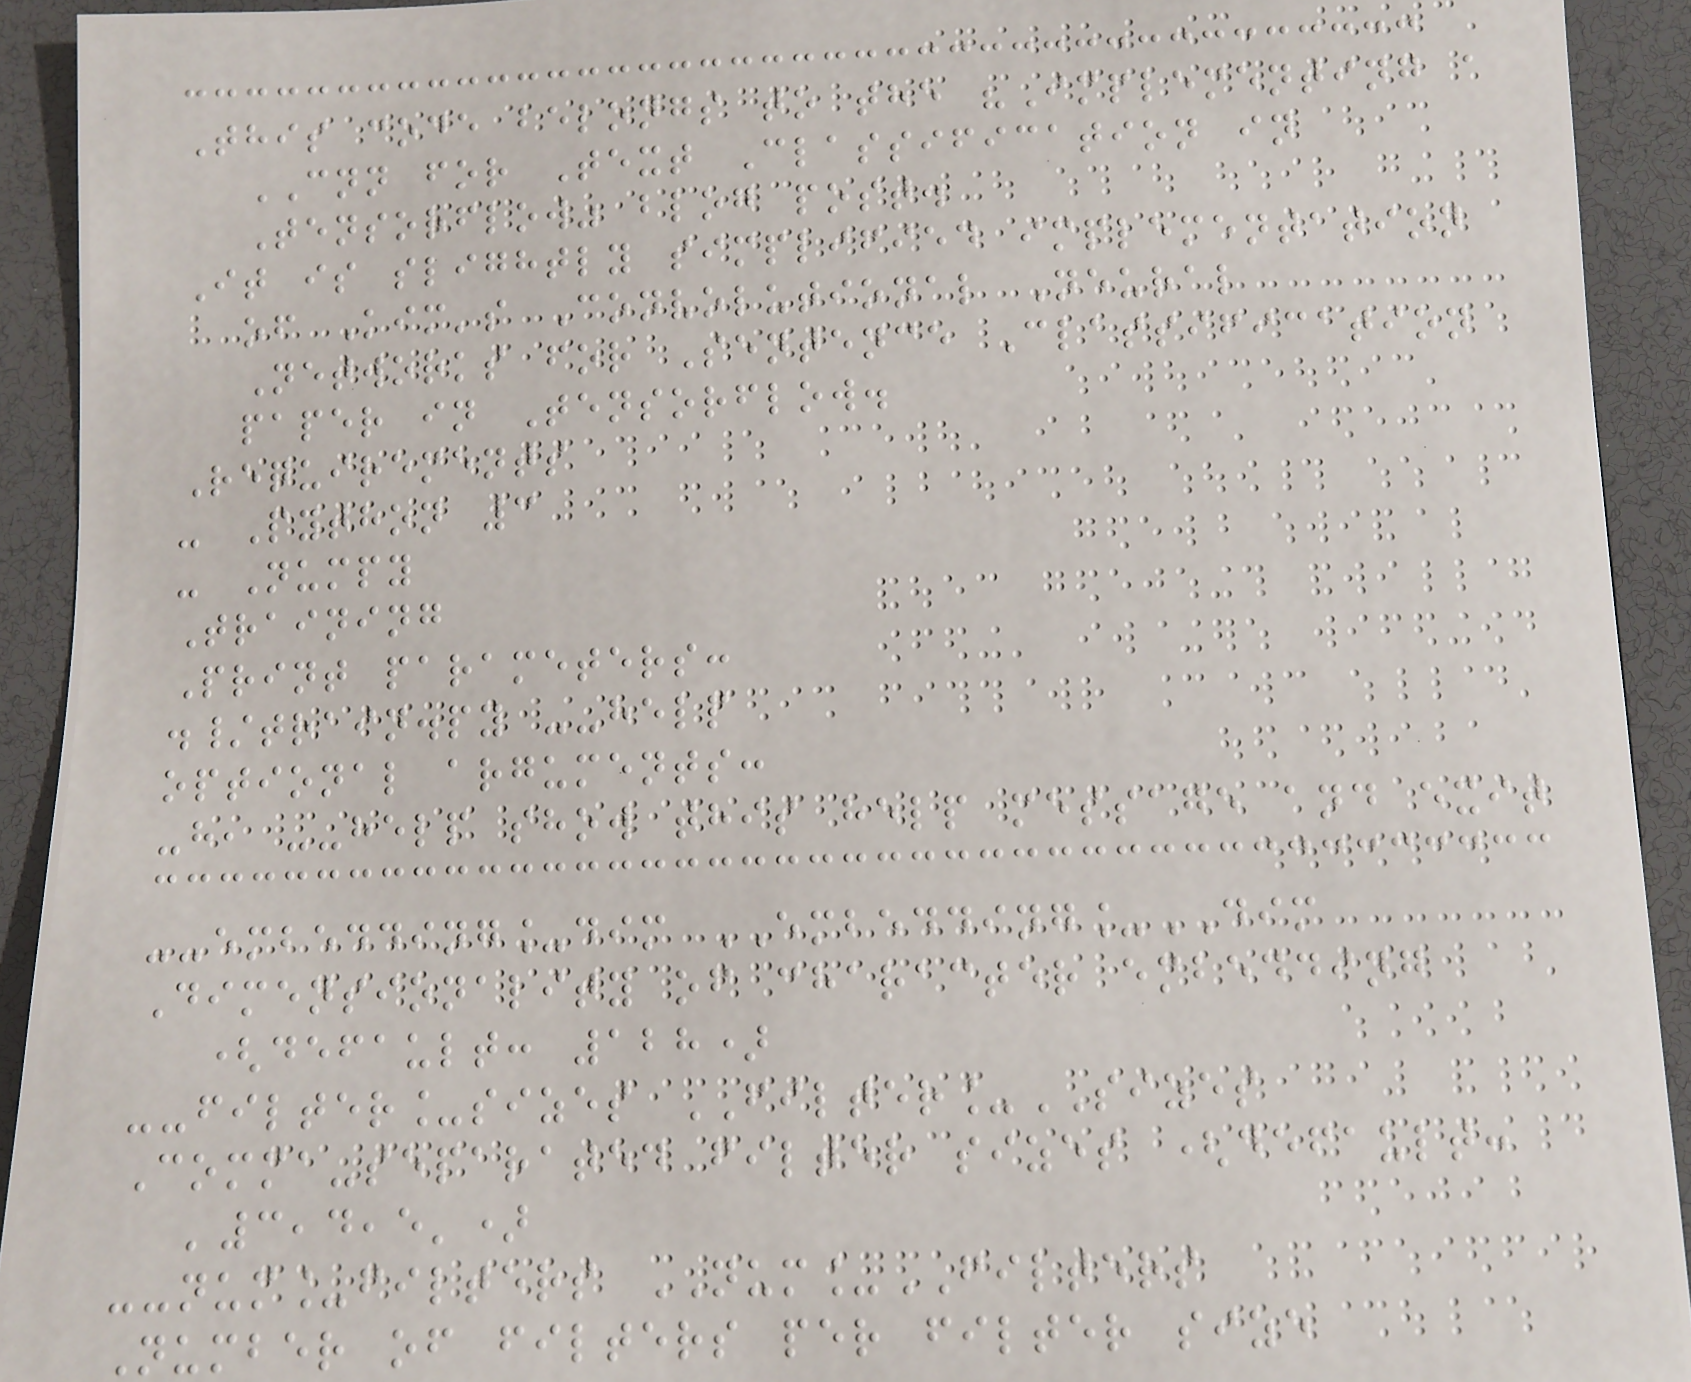This code belongs to the "Implementing a
CNN for Text Classification in
Tensorflow" blog post.
It is slightly simplified implementation
of Kim's Convolutional Neural
Networks for Sentence Classification
paper in Tensorflow.
Requirements
- Python 3
- Numpy
Training
Print parameters:
./train.py --help
optional arguments:
-h, --help show this help message and exit
--embedding_dim EMBEDDING_DIM
Dimensionality of character embedding
(default: 128)
--filter_sizes FILTER_SIZES
Comma-separated filter sizes (default:
'3,4,5')
--num_filters NUM_FILTERS
Number of filters per filter size
